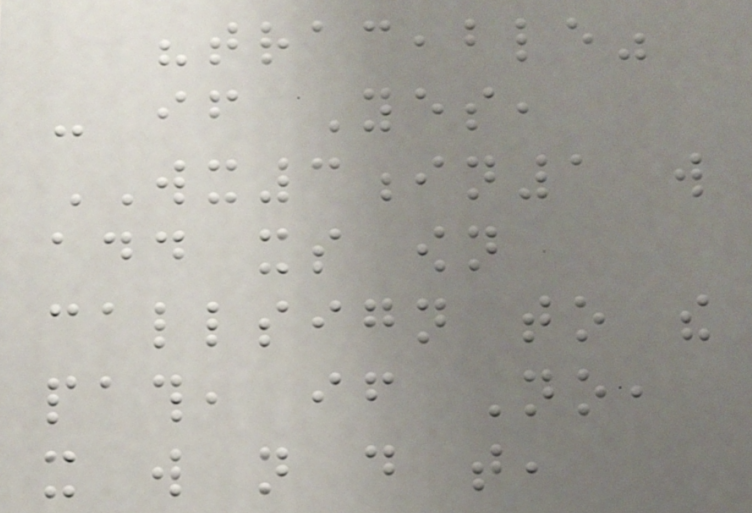"traceable"
- if Yes,
WX3in1 will
add its own
callsign to the
path, if No,
it will not do that,
